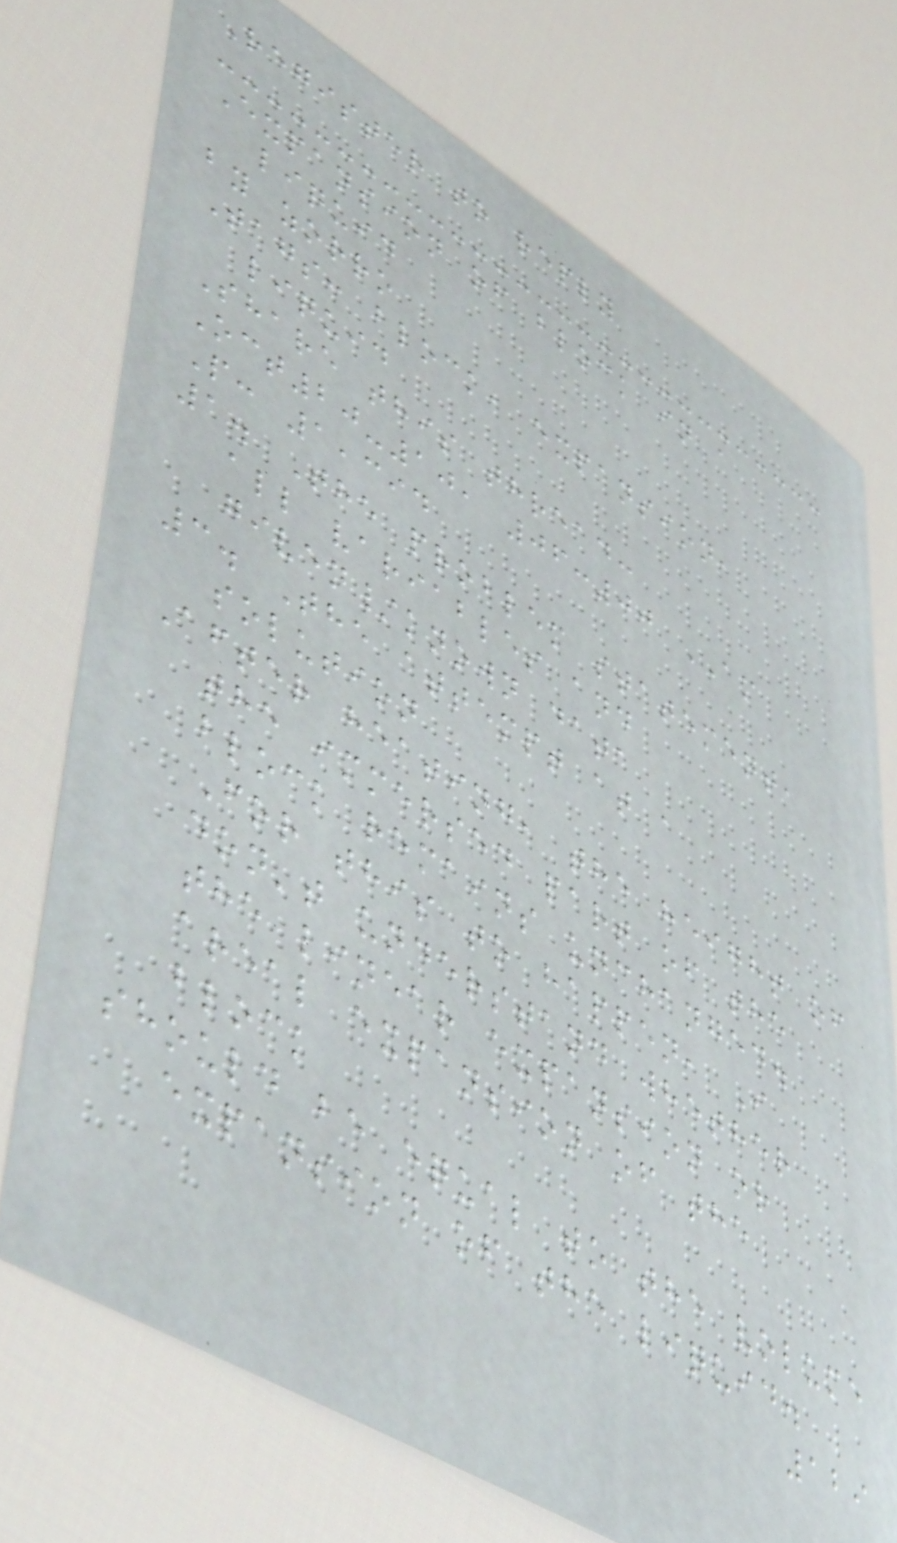Register to reply
Expansion of block in a
liquid
by zorro
Tags: block, expansion,
liquid
Share this thread:
Oct20-10, 06:00 AM
P: 1,394
1. The problem statement,
all variables and
given/known data
3. The attempt at a
solution
After heating, the height of
the immersed part of the
block remains unchanged.
For this to happen, I
don't understand whether
the linear expansion or
areal expansion of the
block
should be equal to the volume
expansion of the liquid.
129
